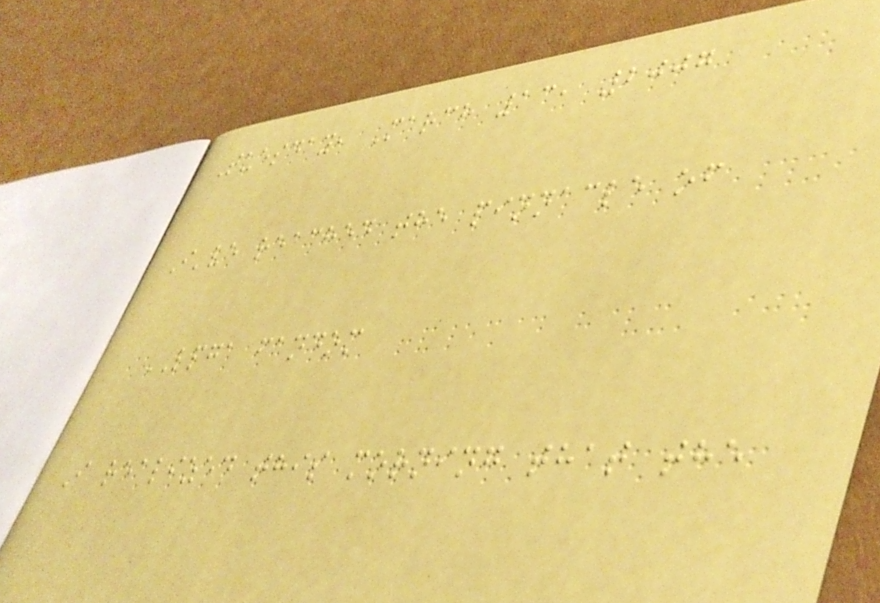Tuesday, March 13, 2007
I've reached the pinnacle of
LPGA fandom
I realized this morning that the
